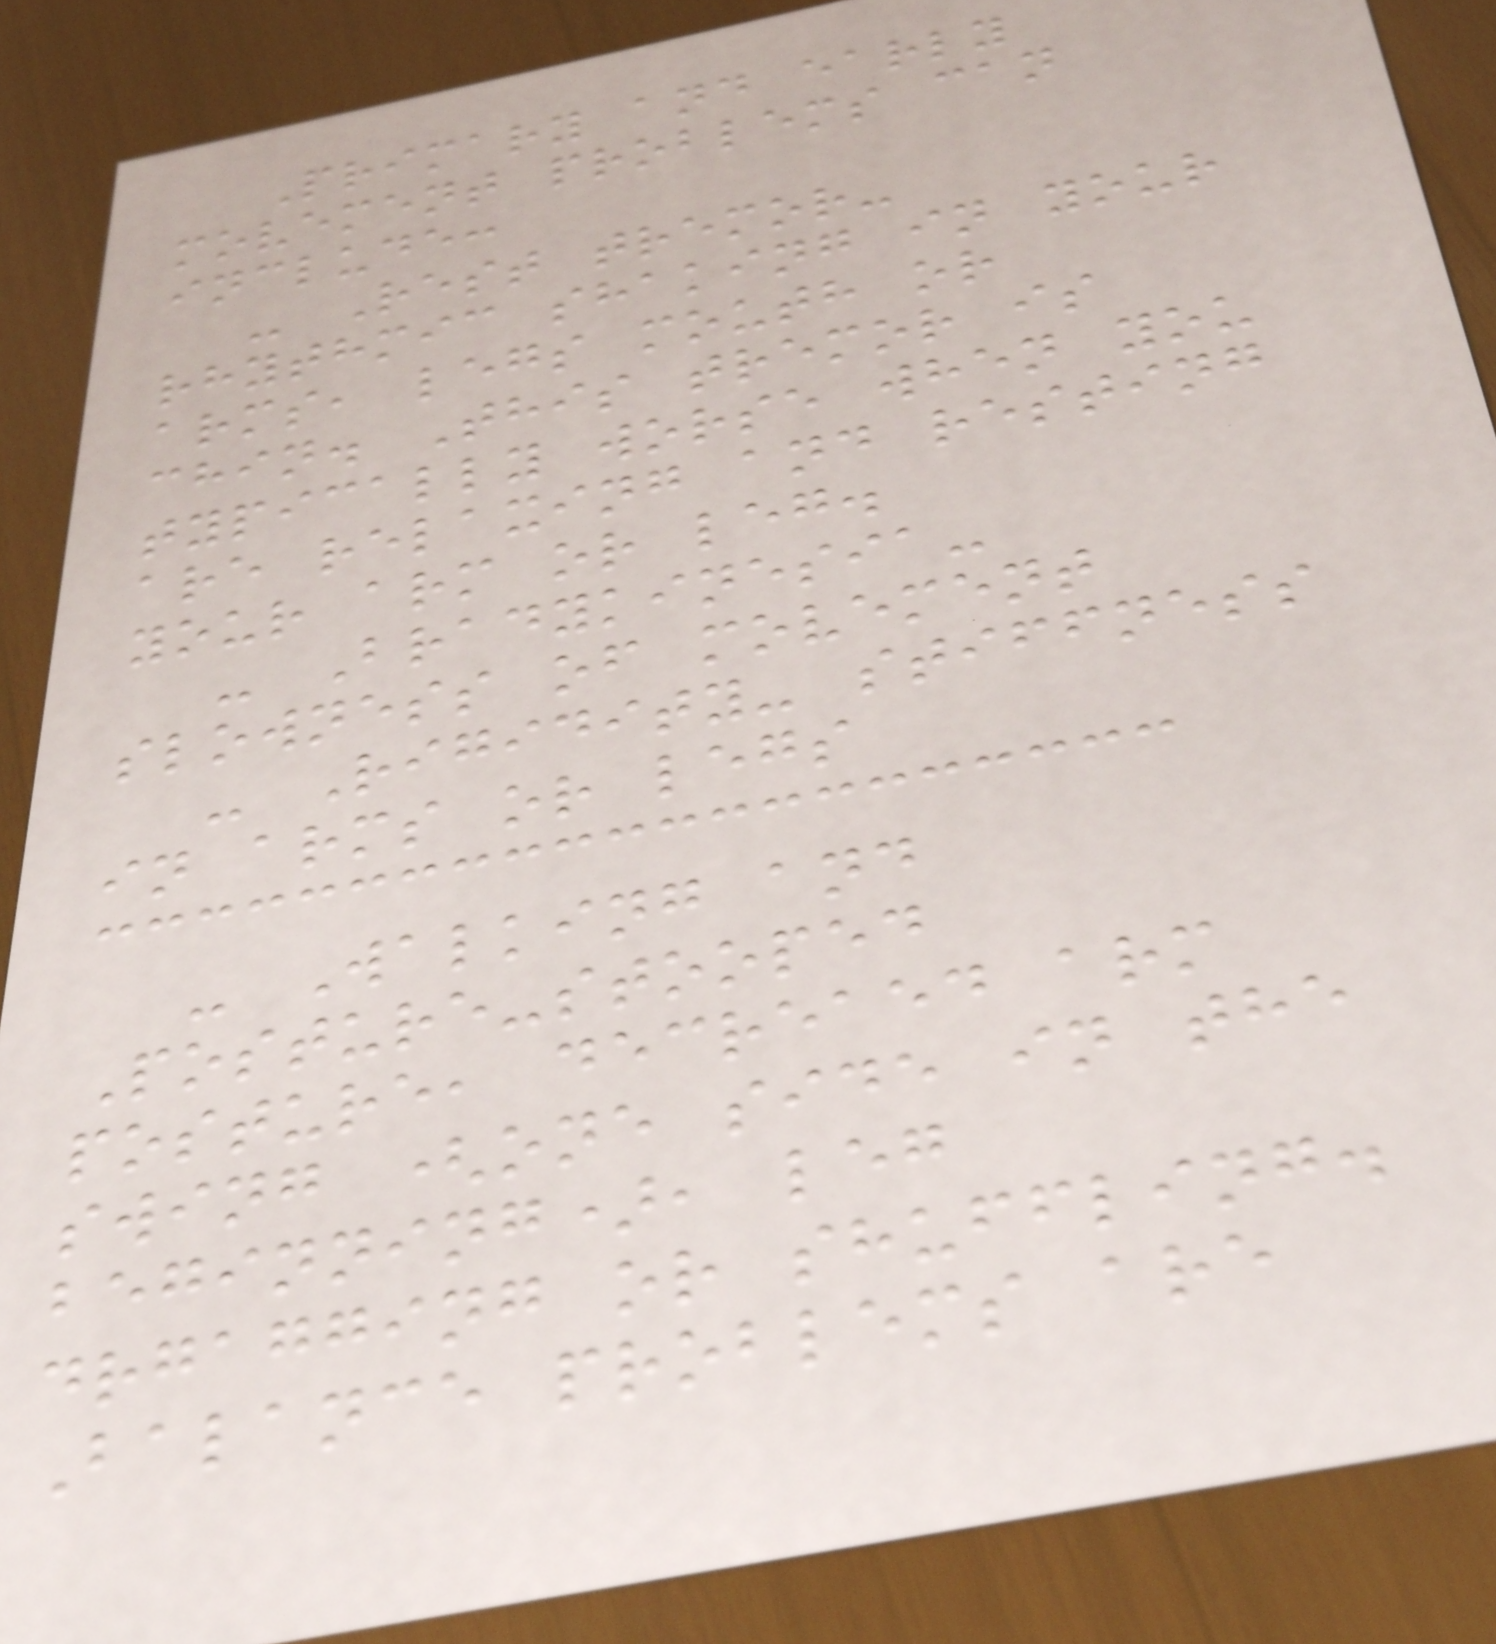Primary and early
movement problems can
include:
- Rest tremor-
rhythmic shaking in your
arms, legs mouth or
chin. This tremor is
typically worse when you
are relaxing and resting
your arm or leg.
- Bradykinesia-
slowness of movement
- Rigidity- stiffness
in arms or legs
- Walking and
Posture-stooped
posture, decreaed arm
swing (one side in the
beginning), leg
drgagging or shuffling.
Balance problems are
